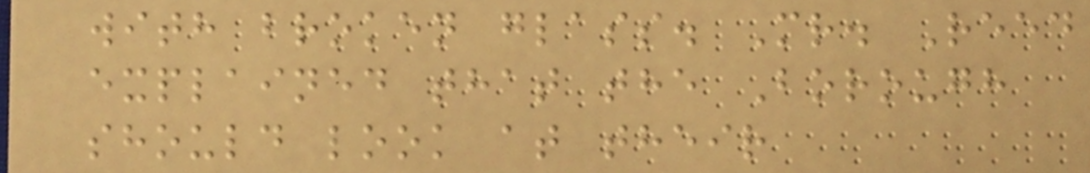with broken glass. Mr. Reed
explained that the Borough
should look at their
